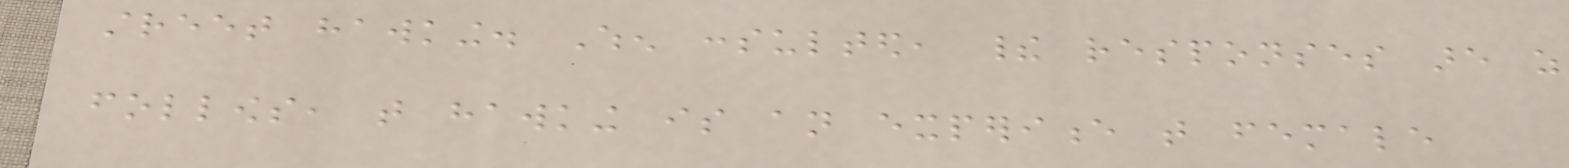street hawking. When consulted, their responses are as
follows, that hawking is an experience that female
